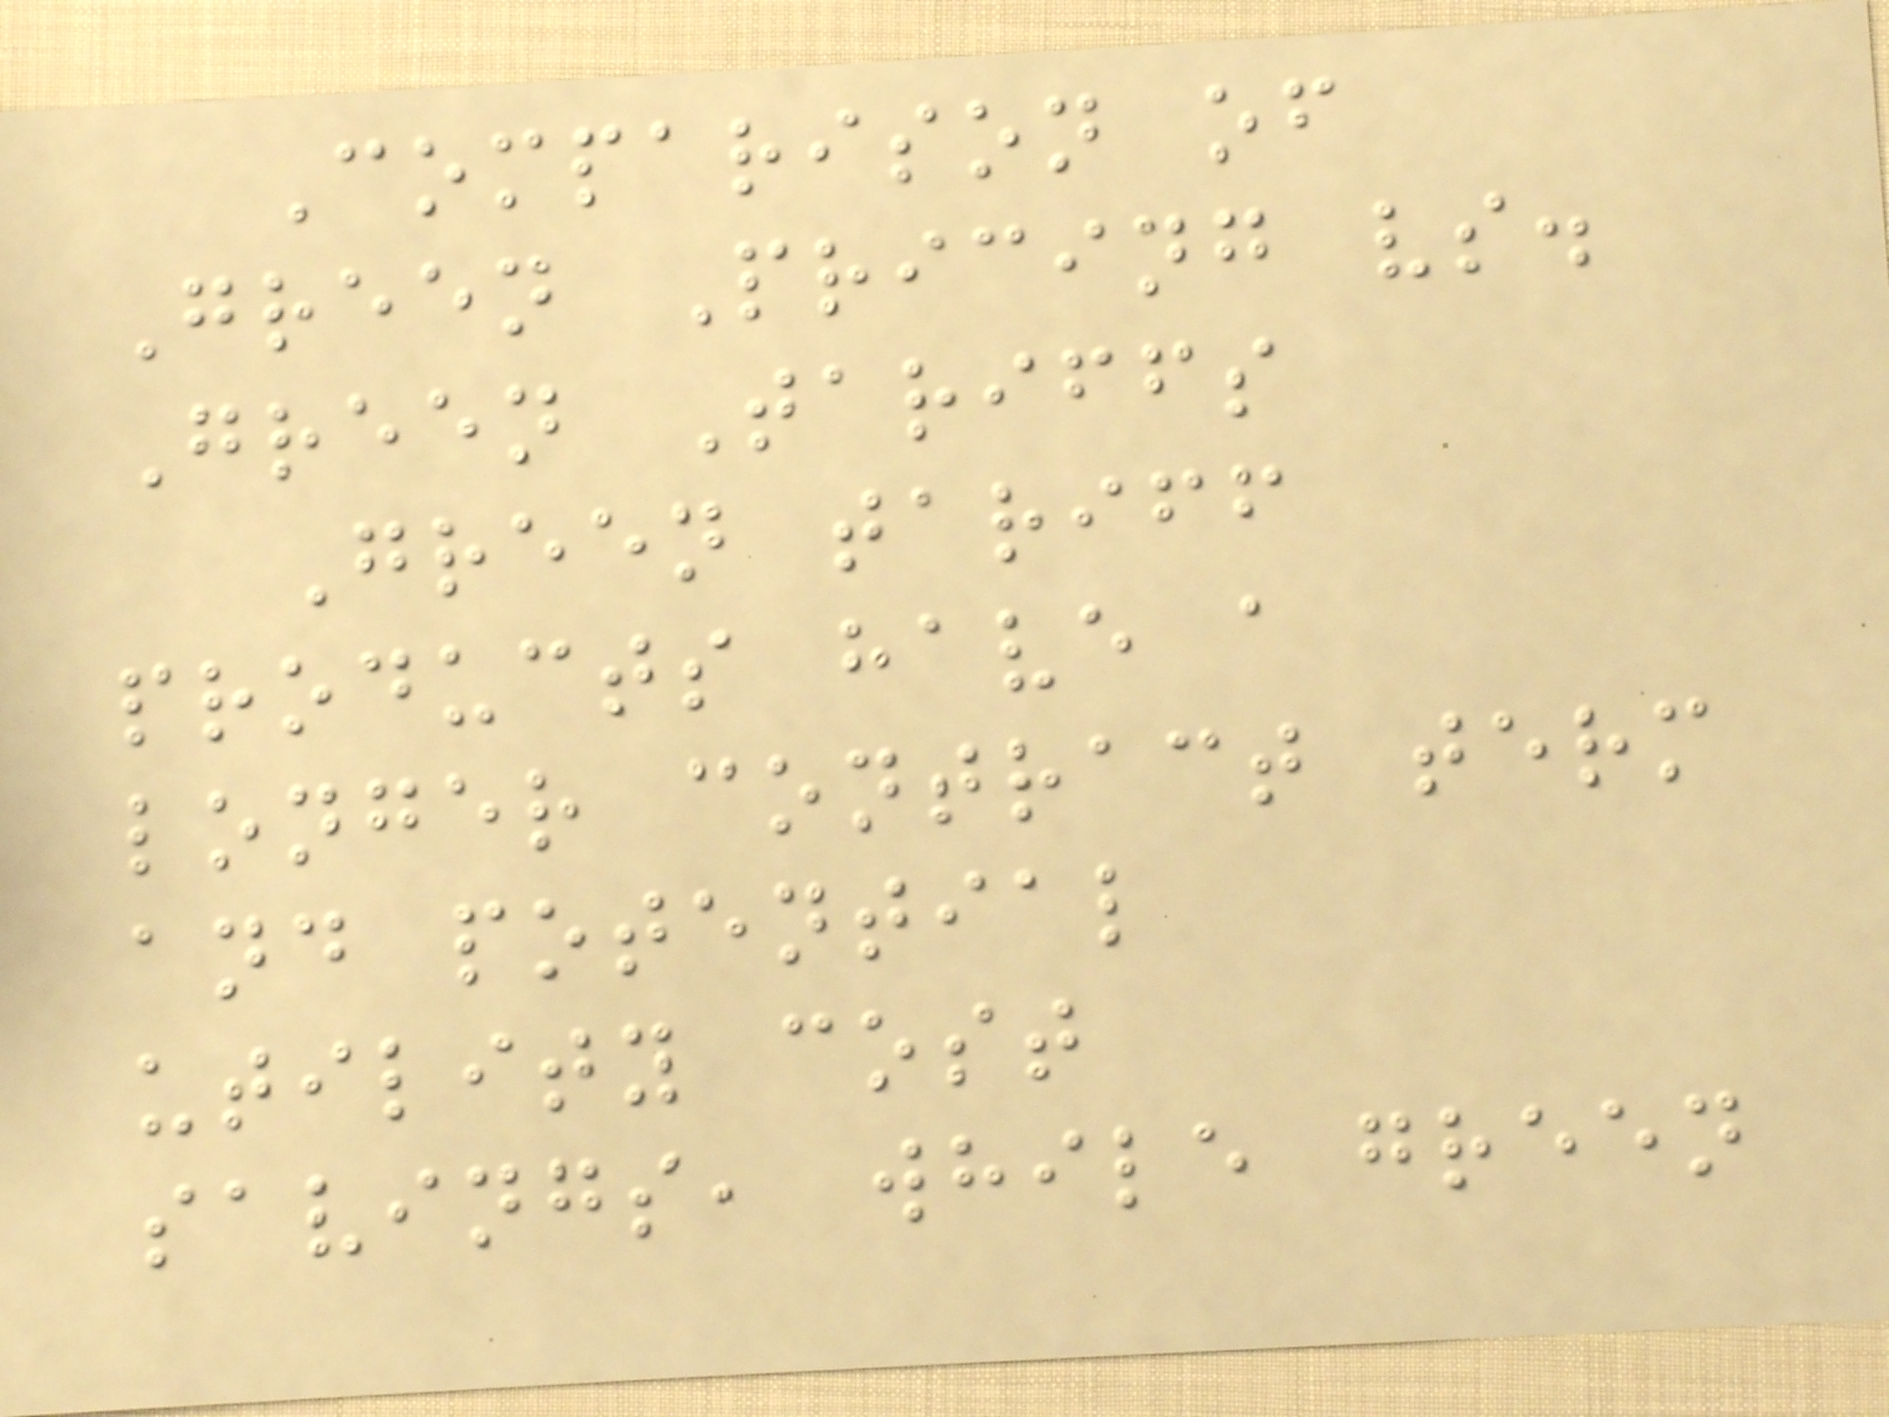Comparison of
Green Pricing vs.
Green Tariffs
Green tariff
products have a
longer contract term
and potential
utility cost
savings, while green
